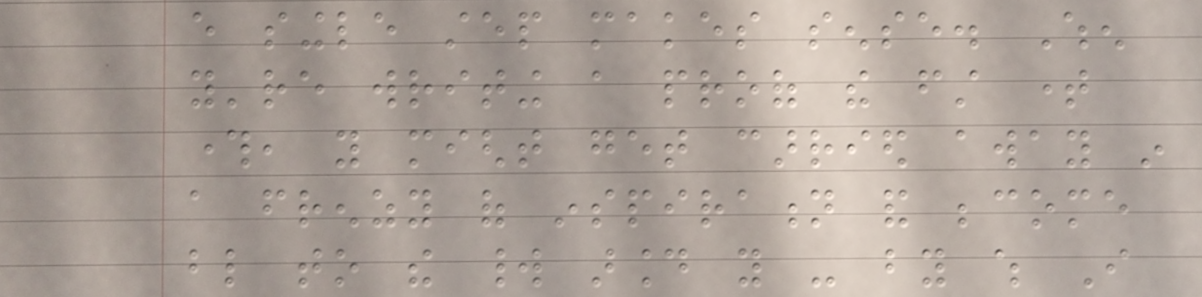every single step makes sense. When
you're writing a proof the first time
through, you might get carried away in
a frenzy of inspiration and become
blind to the world around you - by which I
